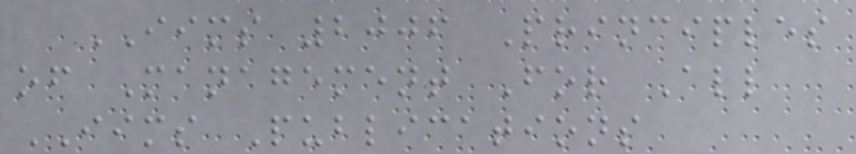IIMS 2006 Principles
of Management For All
IIMS Publications
